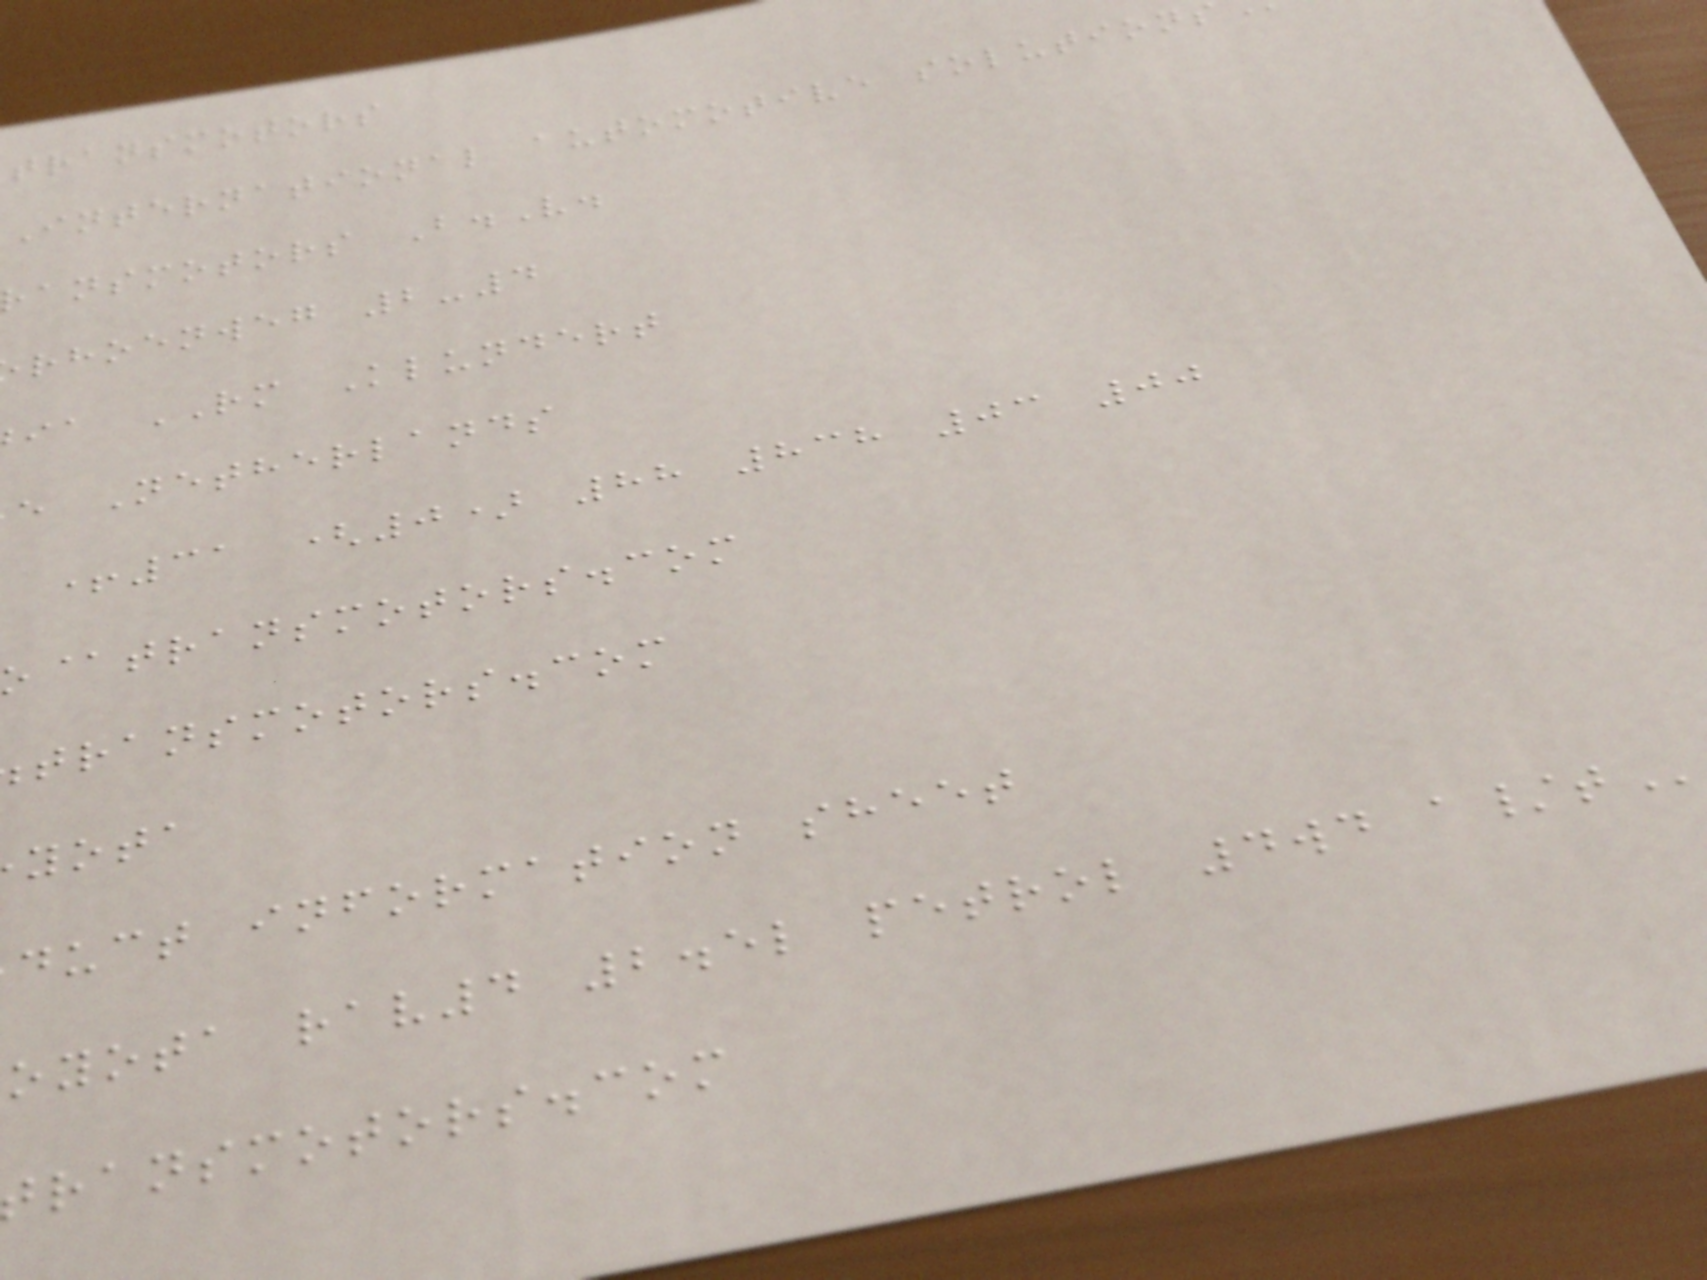transmotors
international automotive
ansmotors B.V.
rhoenweg 2-4
ia RM Klundert
e Netherlands
+31 (0) 88 838 03 00
@transmotors.com
transmotors.com
yota
duct information sheet
oyota rav4 2.5l petrol 4wd
ransmotors.com
